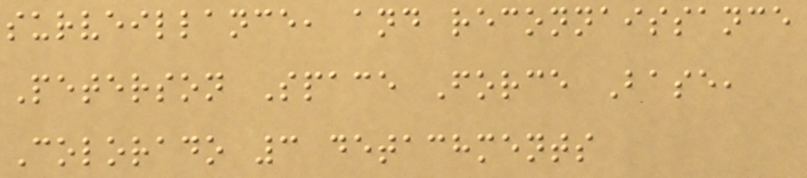surveillance, and reconnaissance
Peterson Space Force Base,
Colorado 3 detachments
